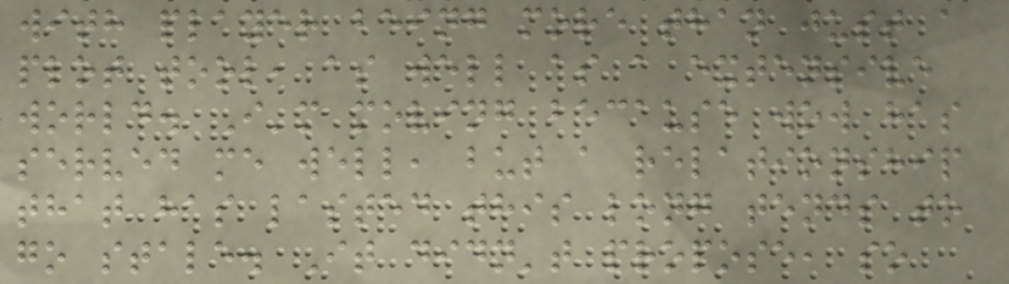with player being more than just a
plot tool, as well as a extensive
world. I'm moving because wow has
served me well, but a relationship
that has lasted this long tends to
go stale. It didn't propose, so
